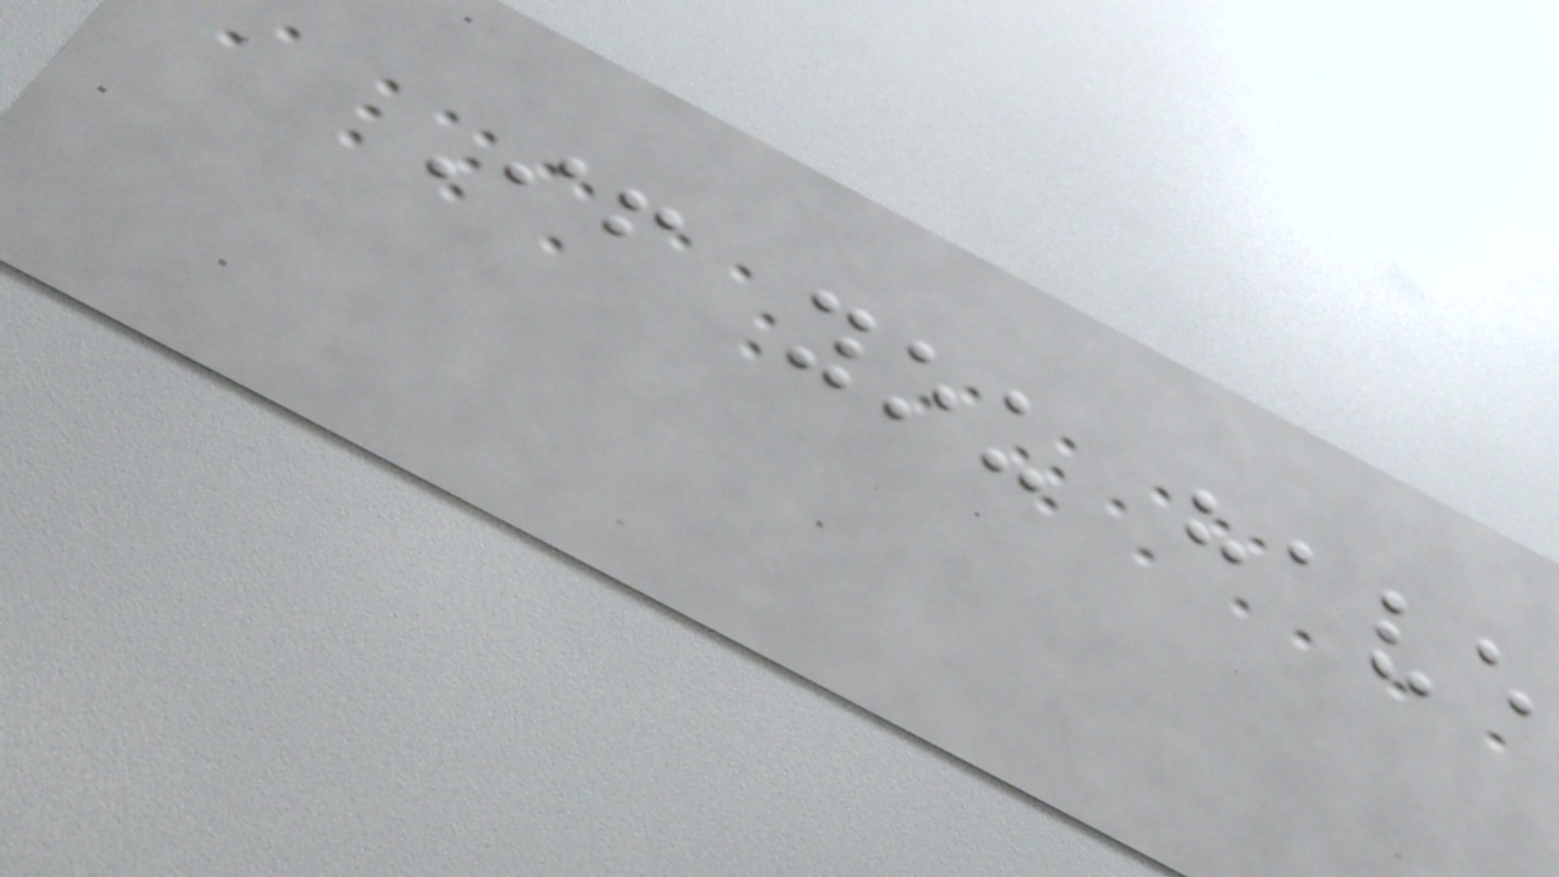If you have
